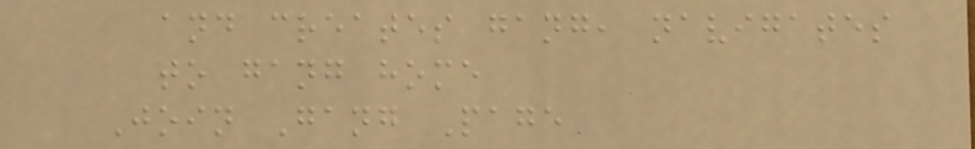and creates gang, navigates
to gang home
Join Gang Page
